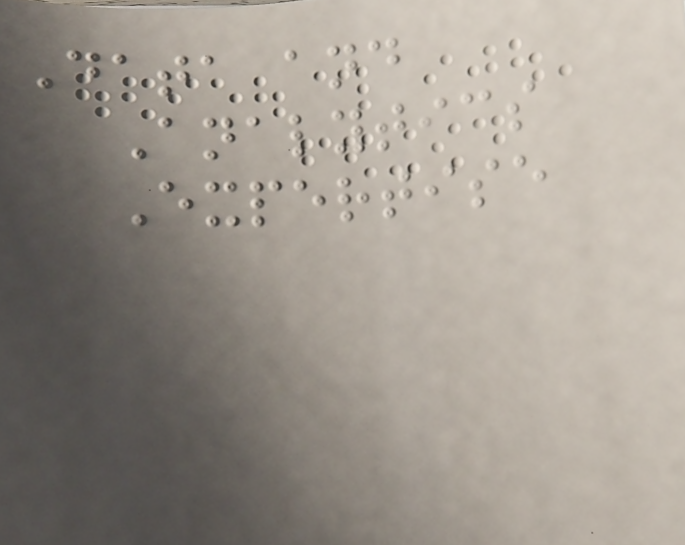Data and
Analytics
Expertise
